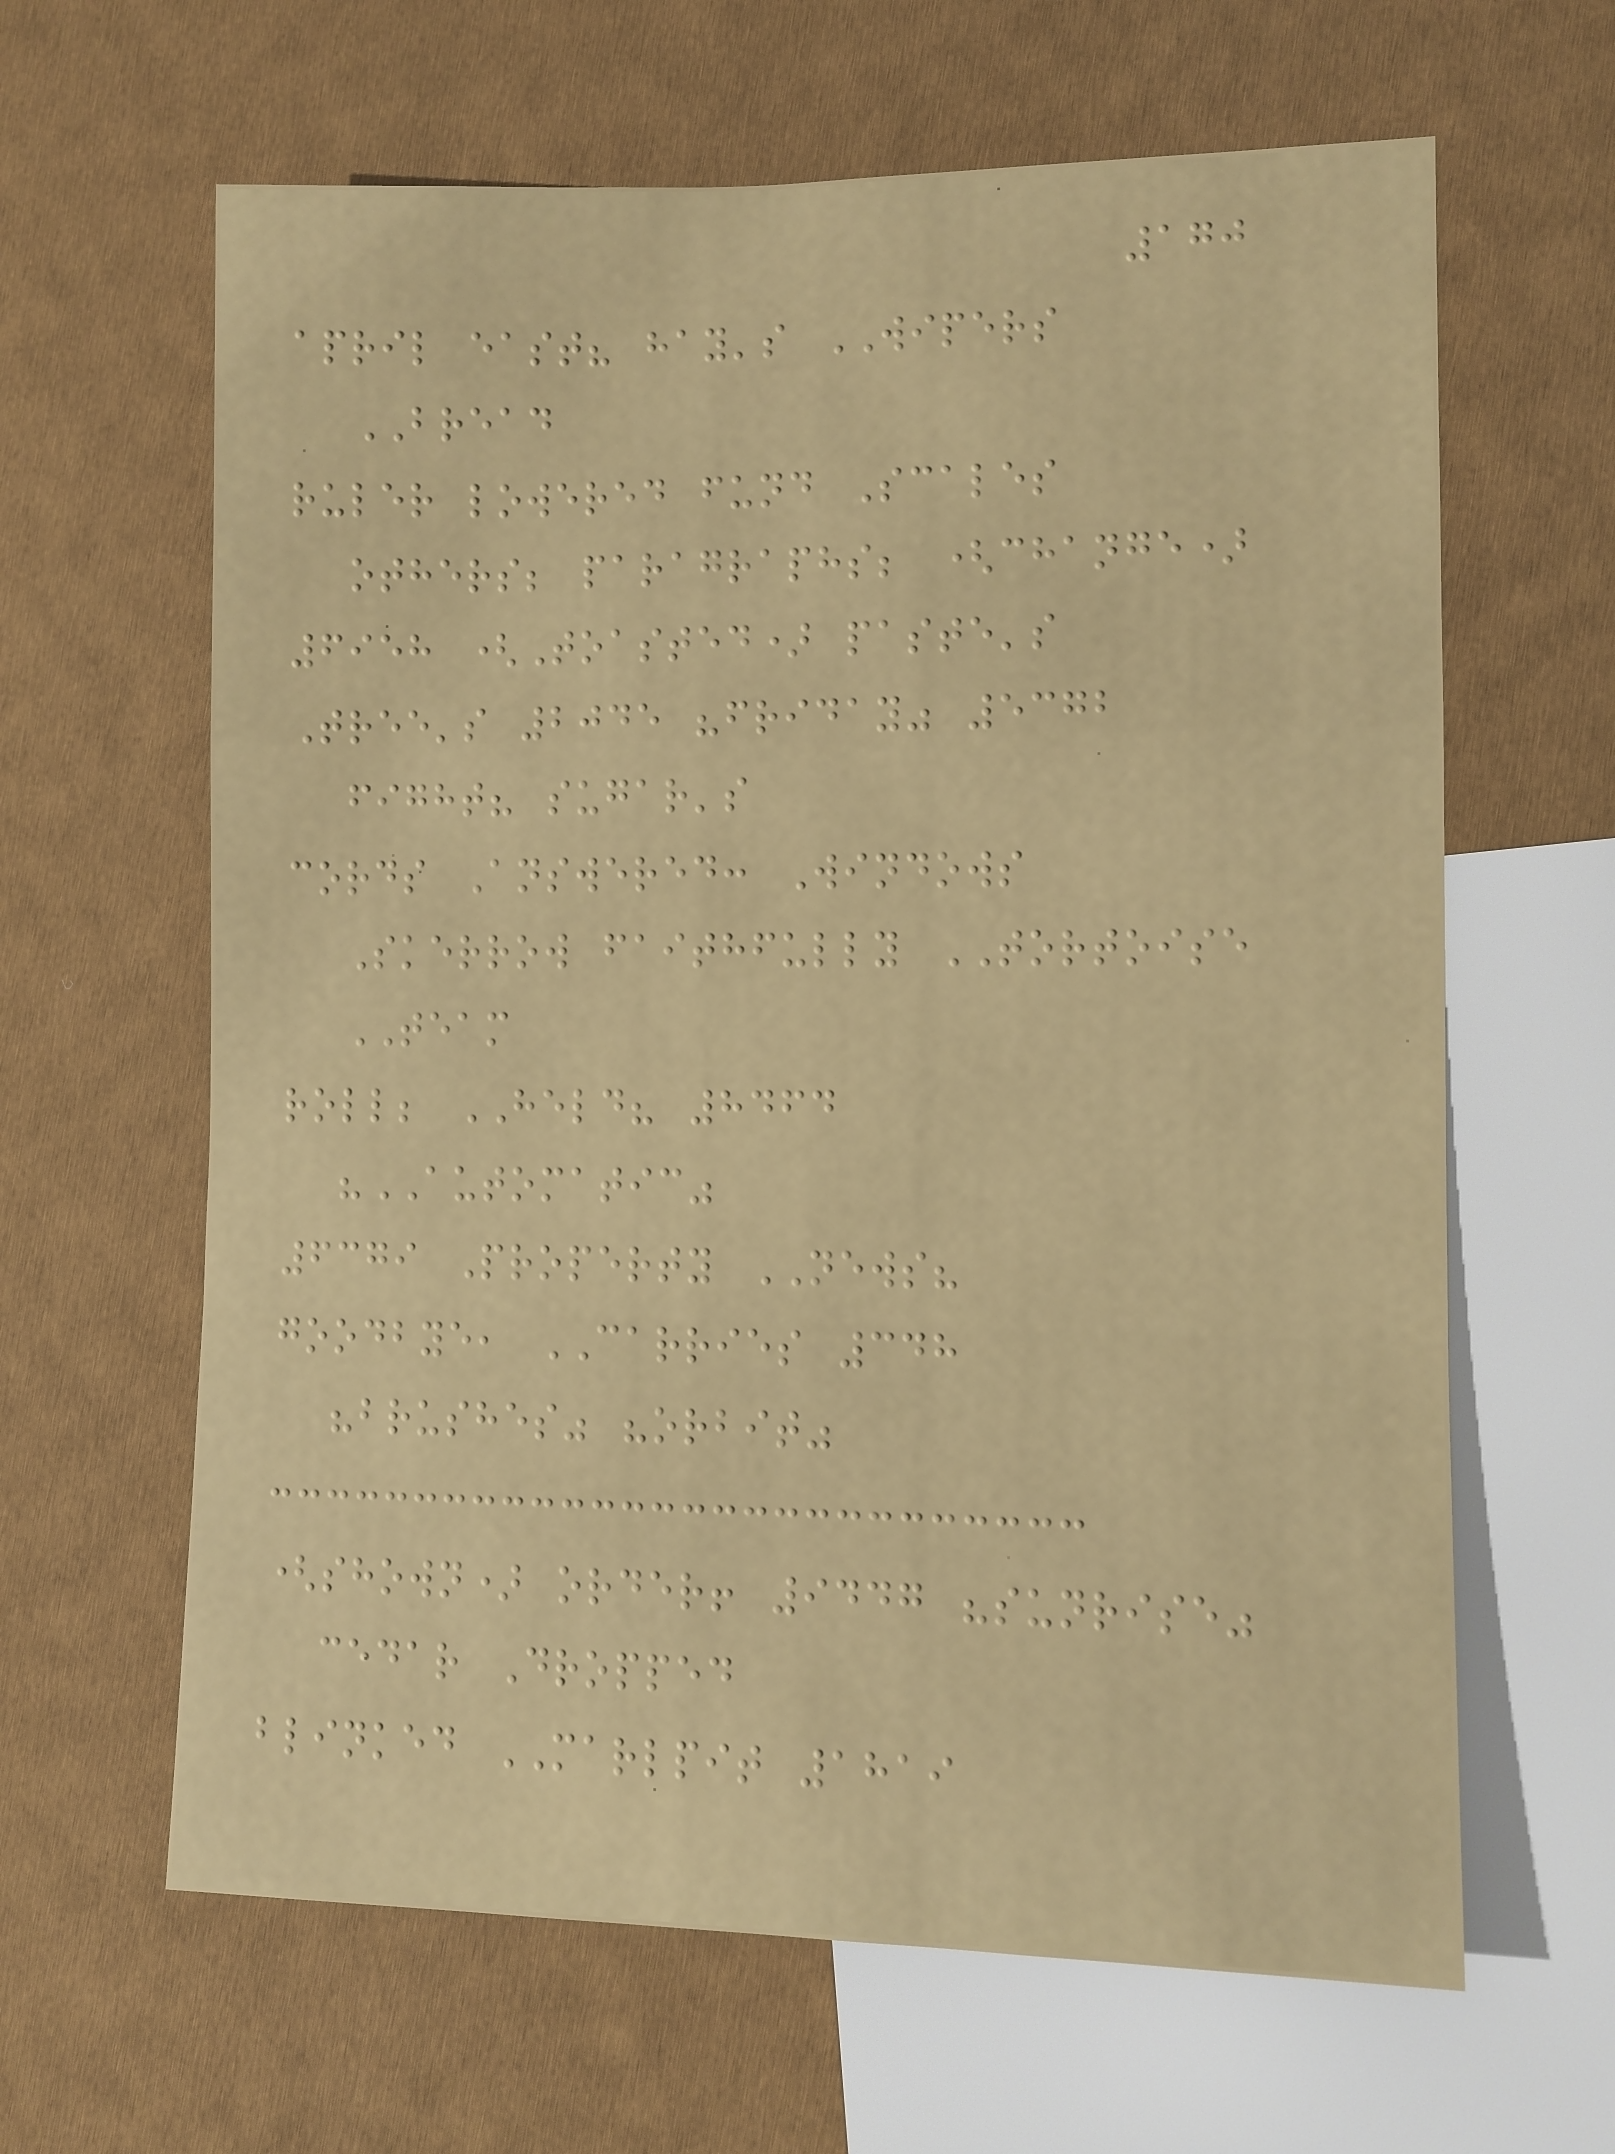170
april east? hay's WIPERS
BREAD
ruler lowered fund Scales
others; paragraphs; (change)
6958 (Toasted) paste's
Tree's 2045 "friday" 5372
fight? sugar's
cords Answered: Windows
Skerrow faithfully TORTOISE
TEAM
roll; HELD? 8464
"AUTOMATIC"
6379 Property NEWS?
goodbye, CARRIES 348
"brushes" "orbit"
(shown) order! 9447 "sunrise"
cedar Dropped
blinked MARLPIT 1819
